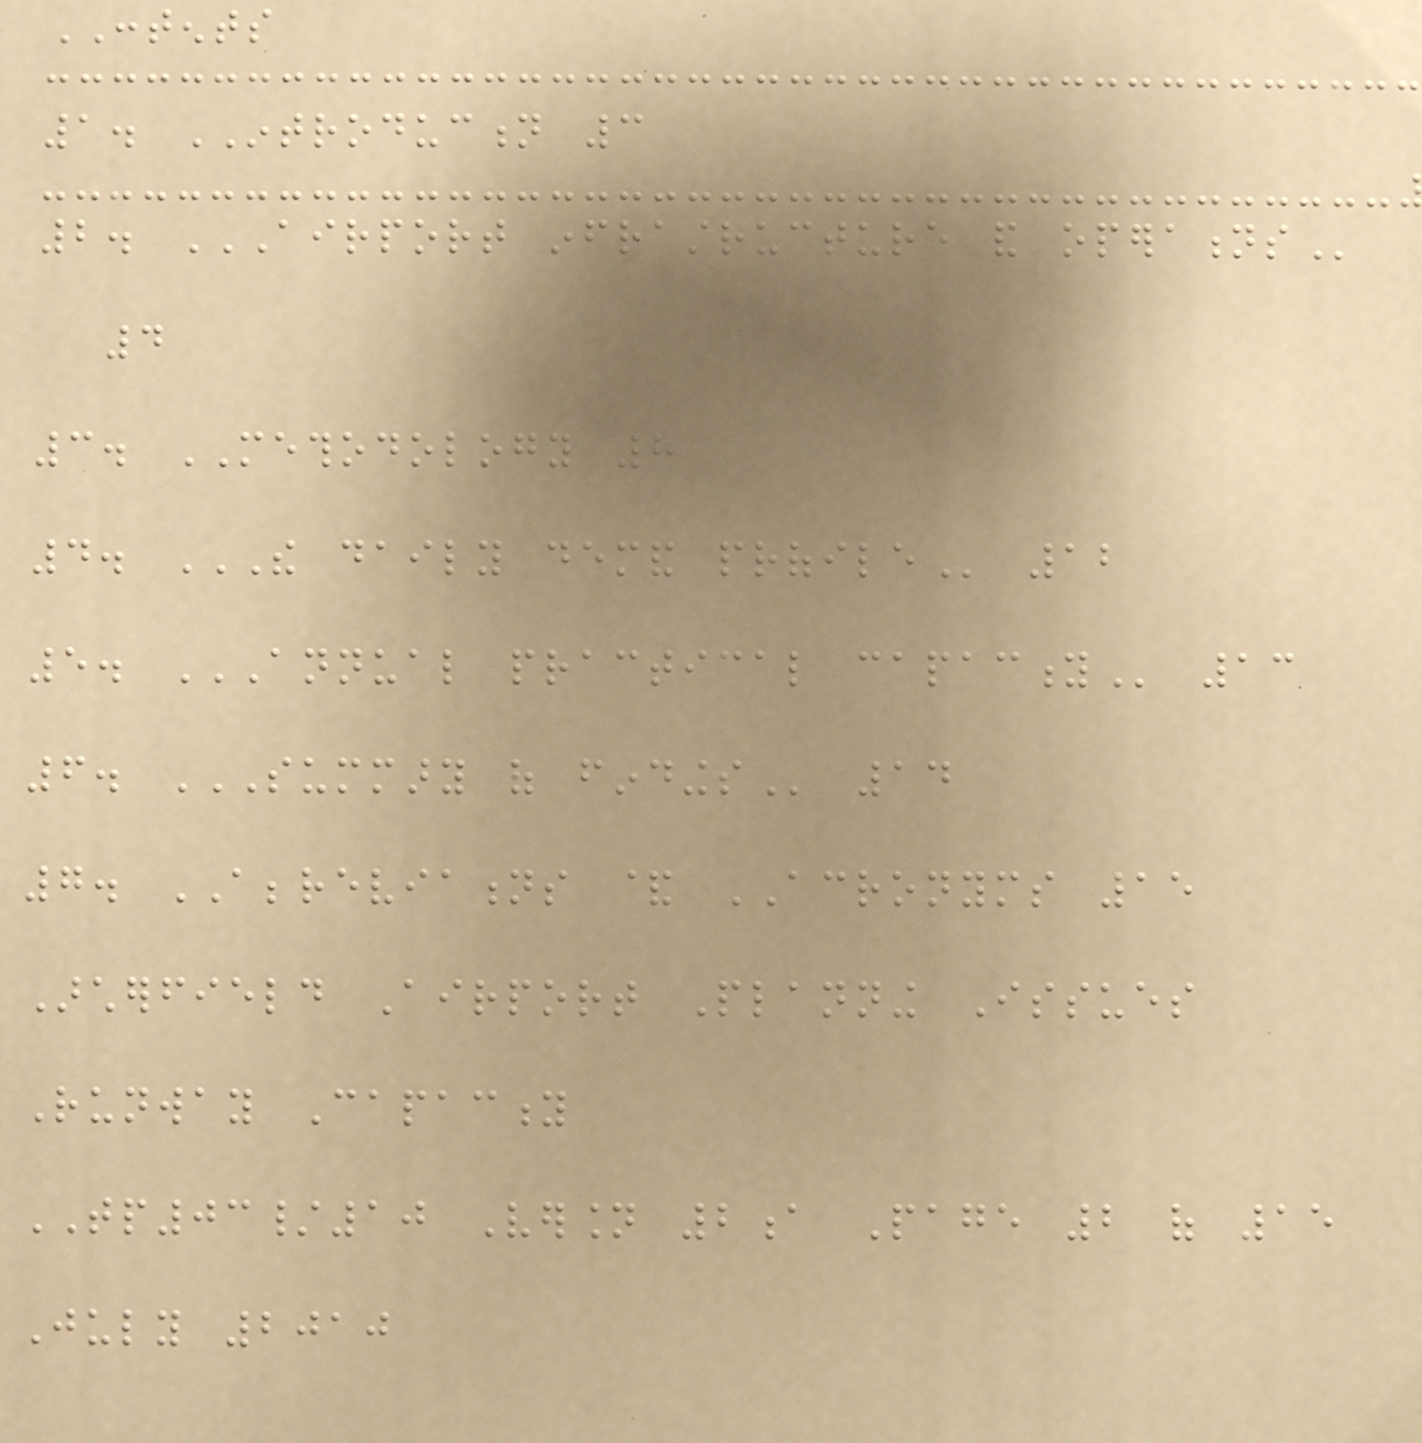CONTENTS
1. INTRODUCTION 3
2. AIRPORT INFRASTRUCTURE AND OPERATIONS
4
3. METHODOLOGY 8
4. THE DAILY DEMAND PROFILE 12
5. ANNUAL PRACTICAL CAPACITY 13
6. SUMMARY OF FINDINGS 14
7. ABBREVIATIONS & ACRONYMS 15
Archerfield Airport Planning Issues
Runway Capacity
TP03/10 Version 2a Page 2 of 15
July 2010
